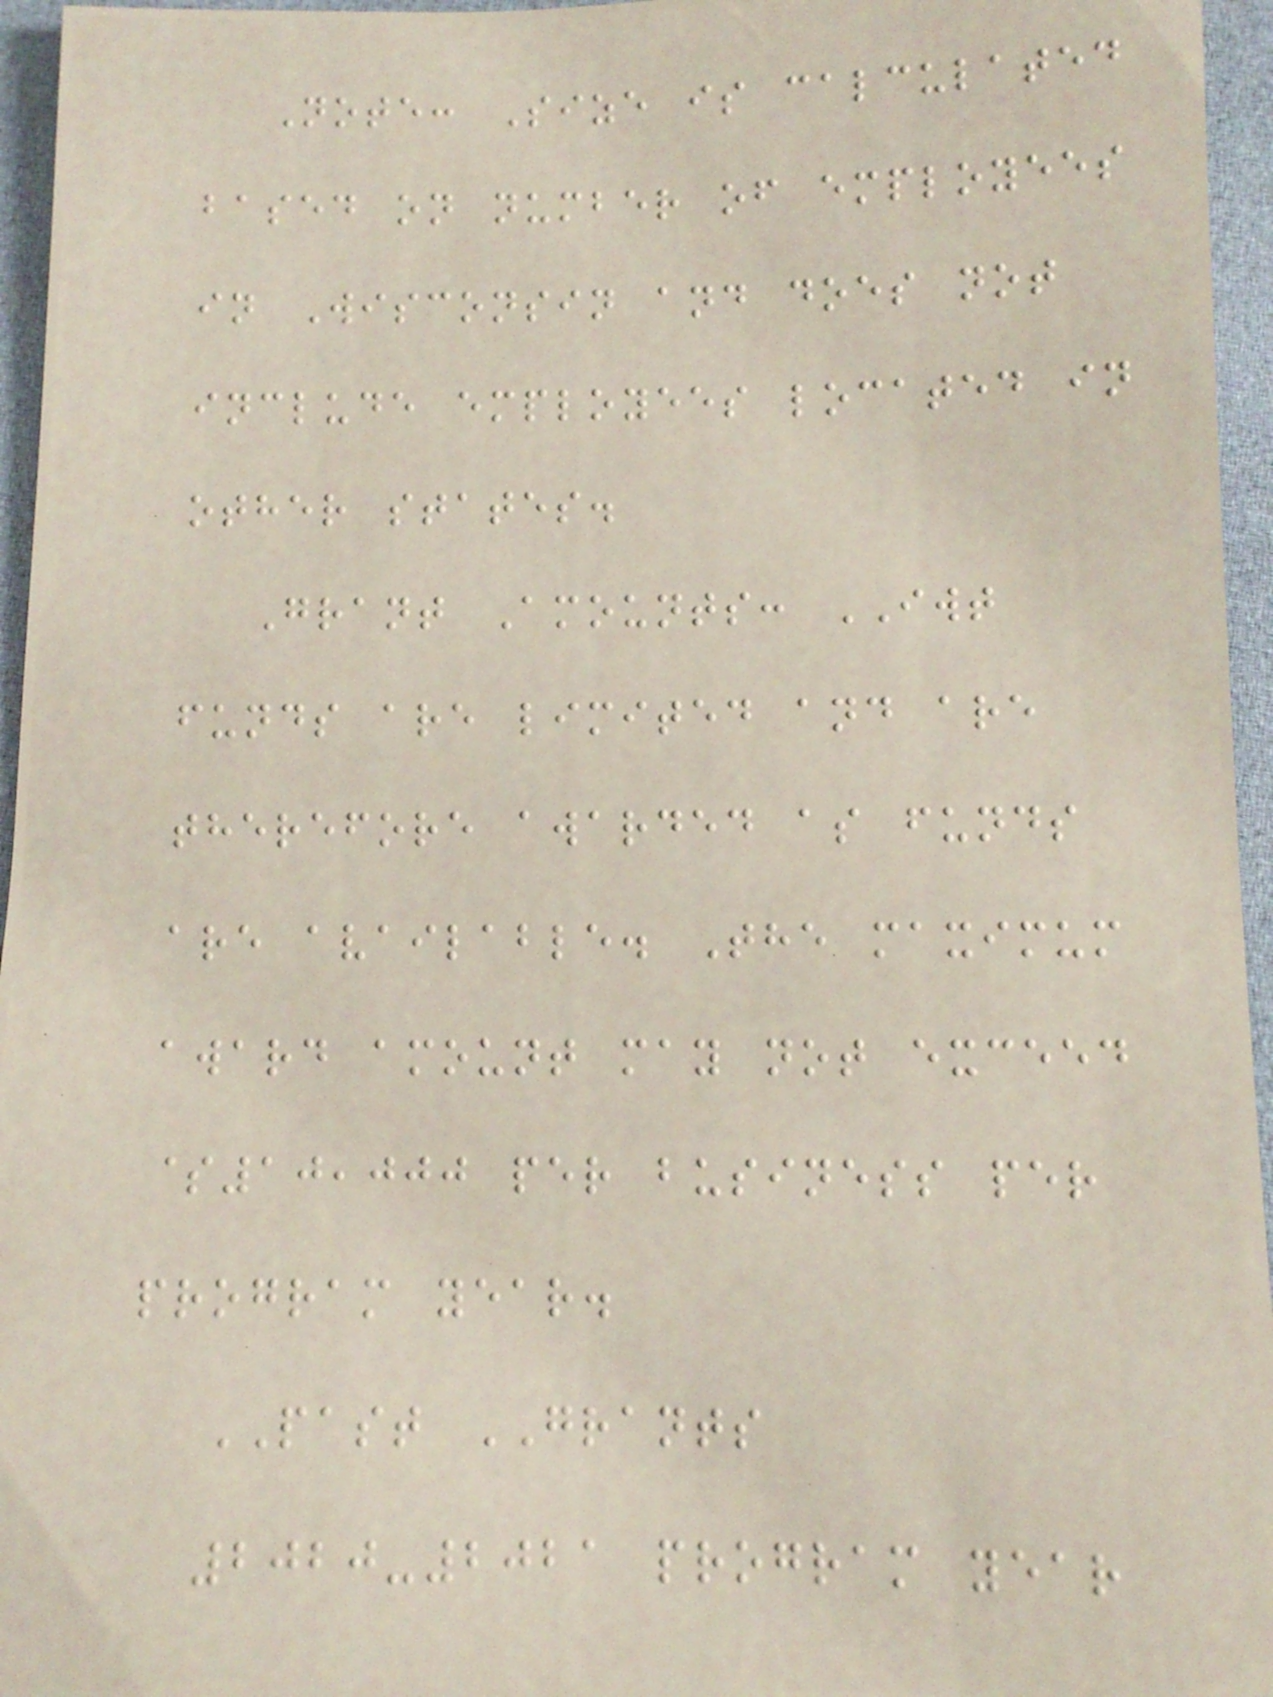Note: Size is calculated
based on number of employees
in Wisconsin and does not
include employees located in
other states.
Grant Amounts: IWT
funds are limited and are
therefore awarded as funds
are available. The maximum
award amount may not exceed
$10,000 per business per
program year.
PAST GRANTS
2020-2021 program year
